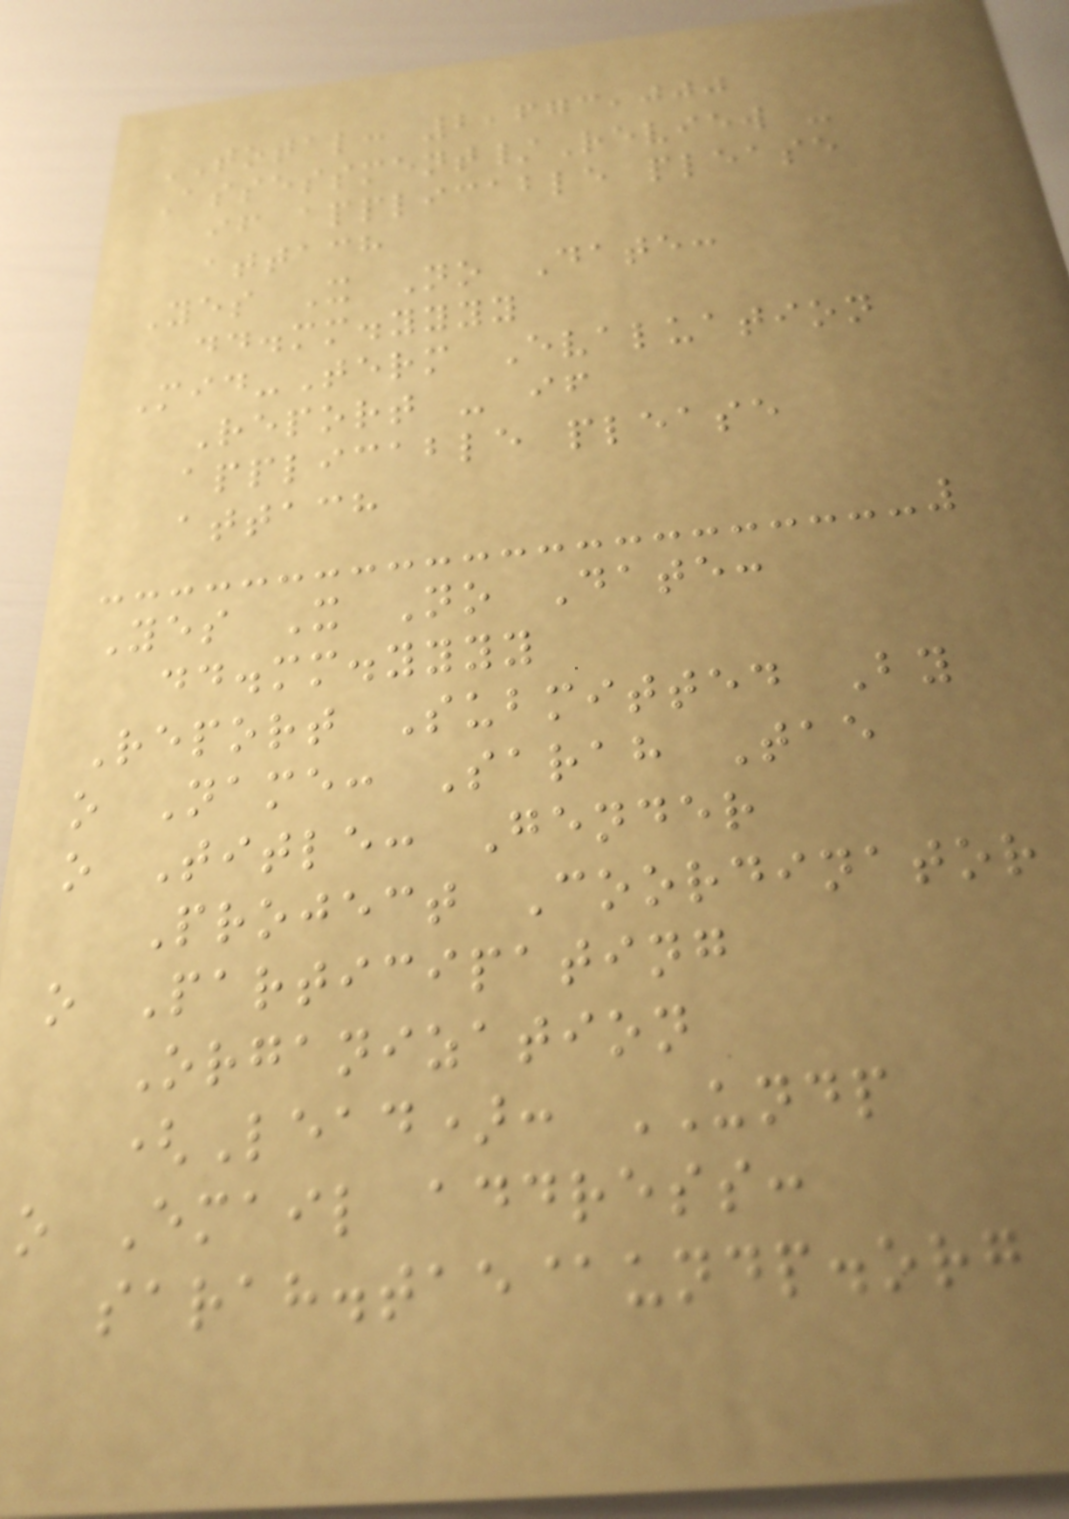TOTAL: 2,673,000
Assessment/Review -
if applicable please
attach
Yes X No Date:
dd.mm.yyyy
Mid-Term Evaluation
Report - if
applicable please
attach
Yes X No Date:
dd.mm.yyyy
Report Submitted By
o Name: Sarah Tae
o Title: Gender
Project Coordinator
o Participating
Organization
(Lead): UNDP
o Email address:
sarah.tae@undp.org
